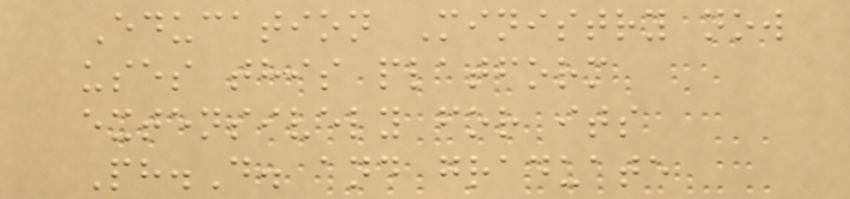Education Ministry now
uses this platform
extensively for its
Ph.D. and graduate
